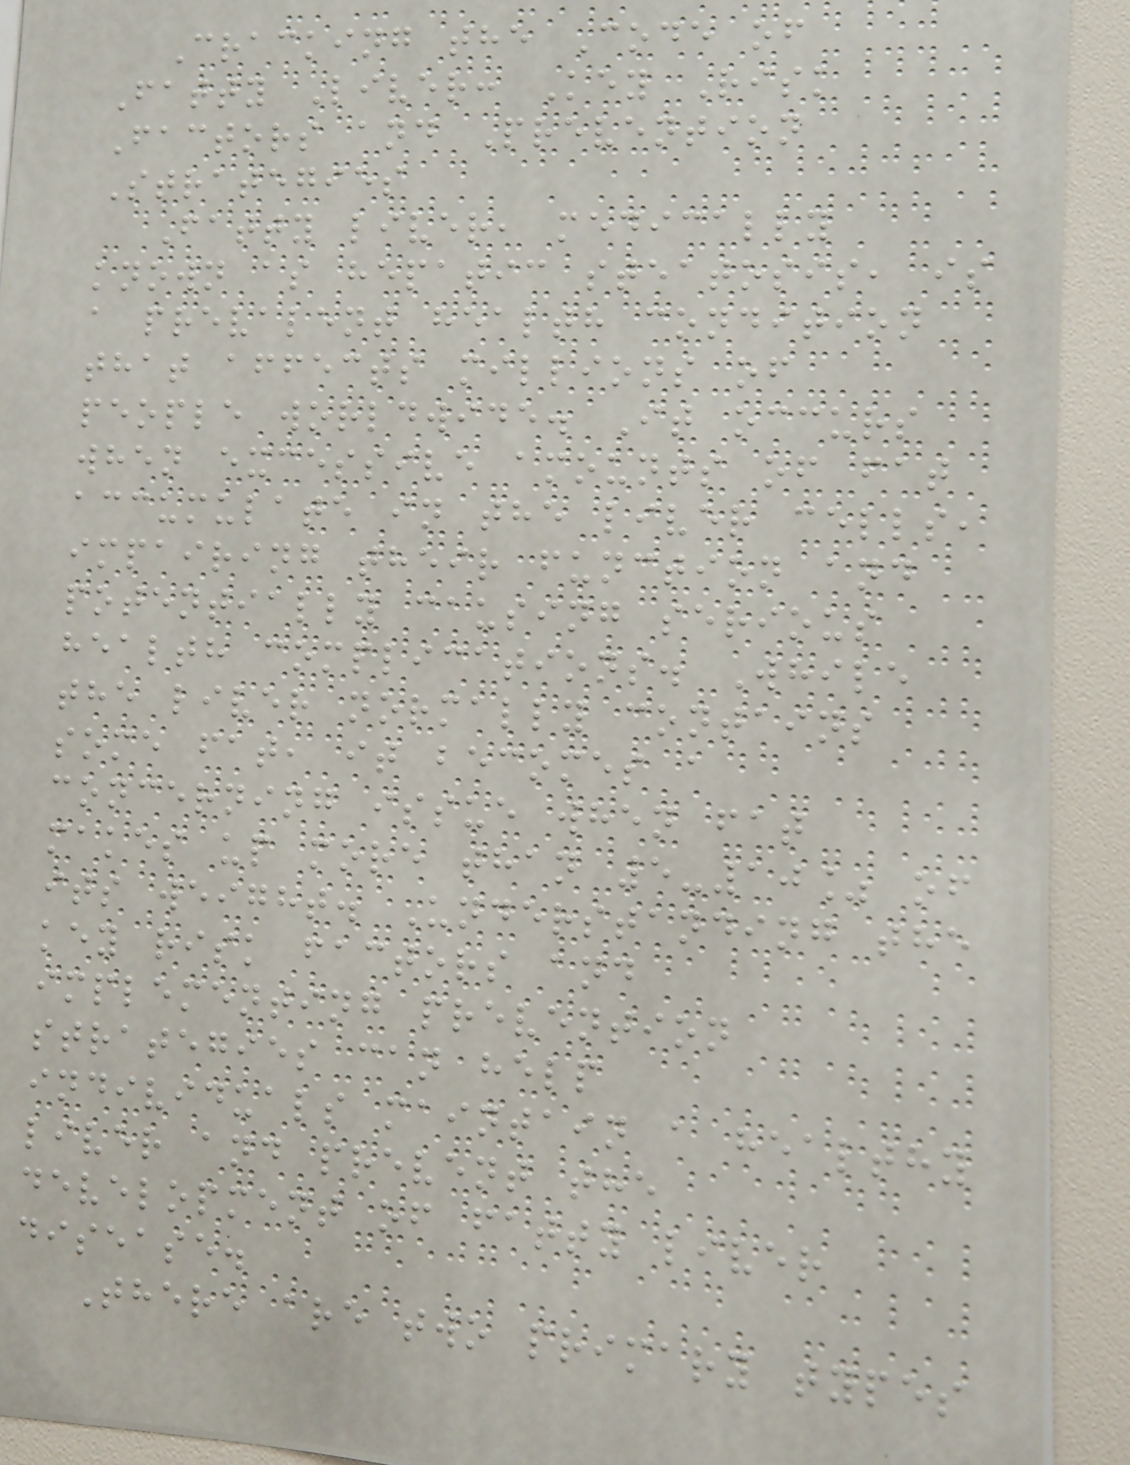Cracking the Code of
Fatty Liver: Key Risk
Factors and Prevention
Strategies
Fatty liver, medically
known as hepatic steatosis, is
a prevalent health condition
that affects millions of
people worldwide. It occurs
when excessive amounts of fat
accumulate in the liver cells,
impairing their function and
potentially causing serious
health complications. While
the liver normally contains
some fat, it becomes a
concerning issue when fat
makes up more than 5-10% of
its weight. Understanding the
key risk factors and
implementing prevention
strategies can help
individuals maintain a healthy
liver and prevent the
development of fatty liver
disease.
There are two primary types
